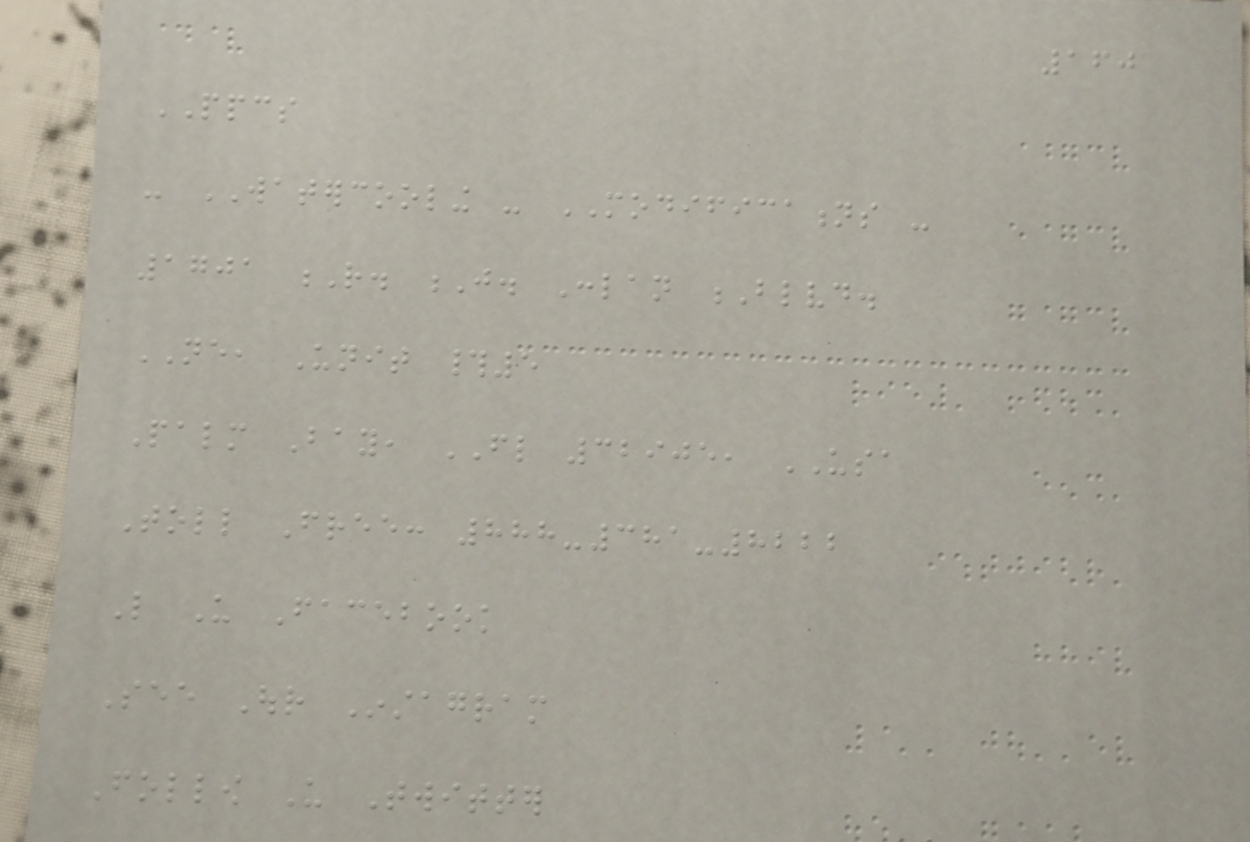160
PPCS
- WATERCOOLING - MODIFICATIONS -
1701 R. J. Conlan Blvd.
NE, Unit #5
Palm Bay, FL 32905, USA
Toll Free: 888-381-8222
Like Us Facebook
See Our Instagram
Follow Us Twitter
